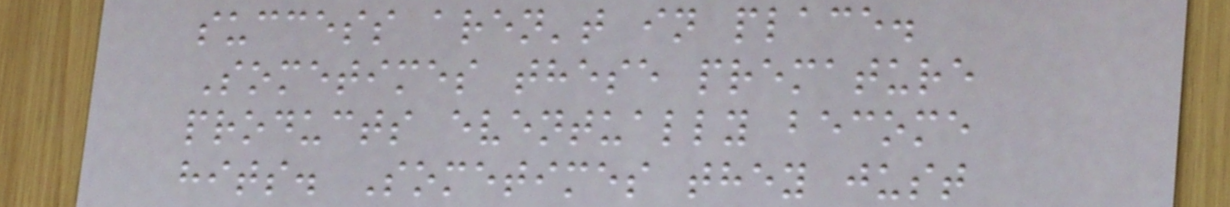success aren't in place.
Sometimes these premature
products eventually become
hits. Sometimes they just
